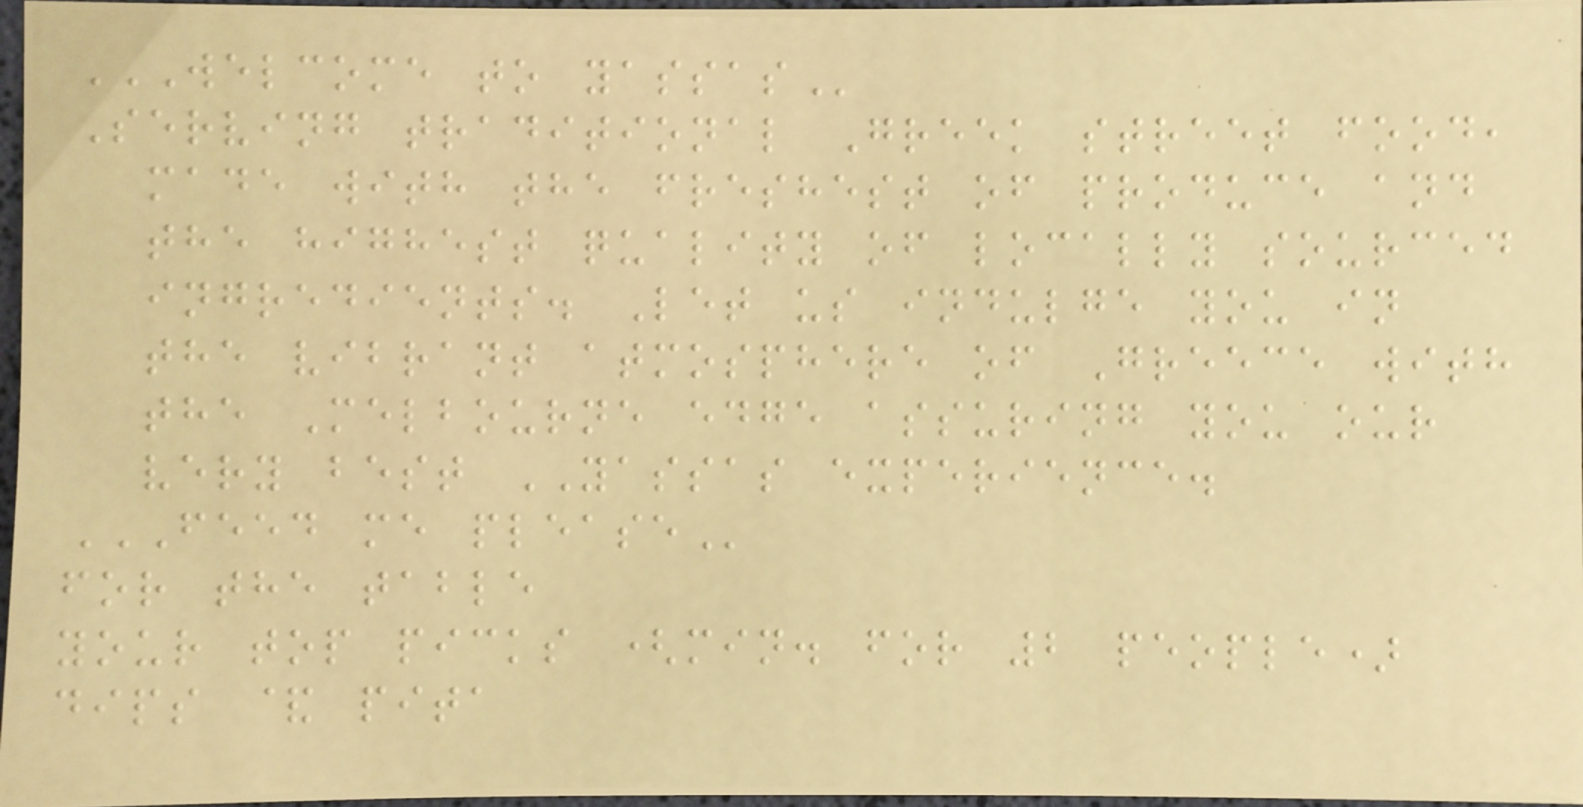WELCOME TO YASSAS
Serving traditional Greek street food,
made with the freshest of produce and
the highest quality of locally sourced
ingredients. Let us indulge you in
the vibrant atmosphere of Greece with
the Melbourne edge assuring you our
very best YASSAS experience.
FEED ME PLEASE
for the table
your top picks (min. for 2 people)
dips & pita
